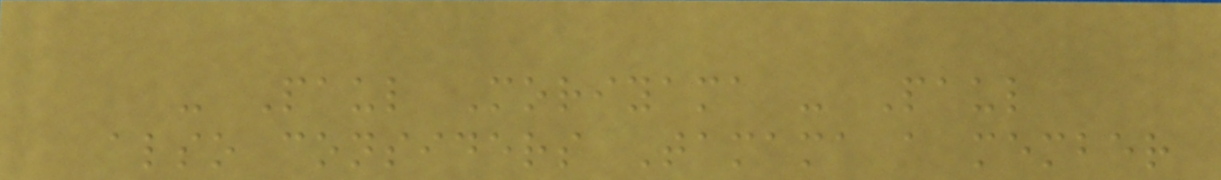- Paul Moriyama - Paul
also considers Tamama a member
